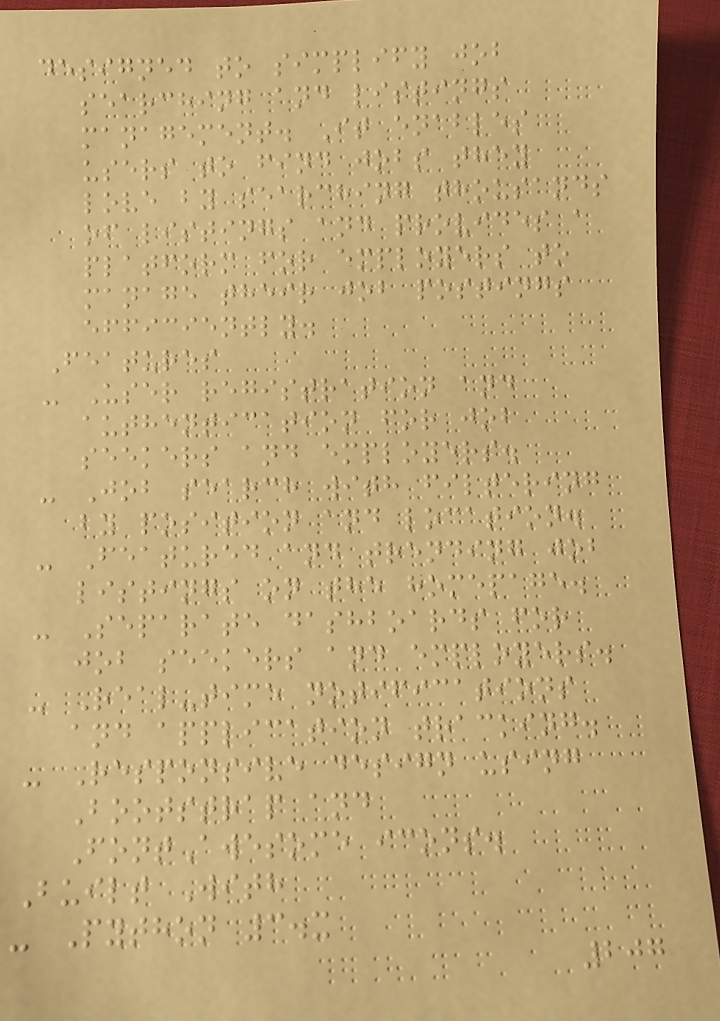designed to simplify job
searching and listings
management. It enables
users to find jobs they
love by searching thousands
of listings and provides a
platform for employers to
manage their job postings
efficiently.
Features
- User registration and
authentication for job
seekers and employers.
- Job search with filtering
by position and location.
- Featured and trending job
listings on the homepage.
- Separate dashboards for
job seekers and employers.
- Real-time notifications
and application tracking.
- Responsive design using
Bootstrap and
FontAwesome icons.
Built With
- Python 3.x
207
